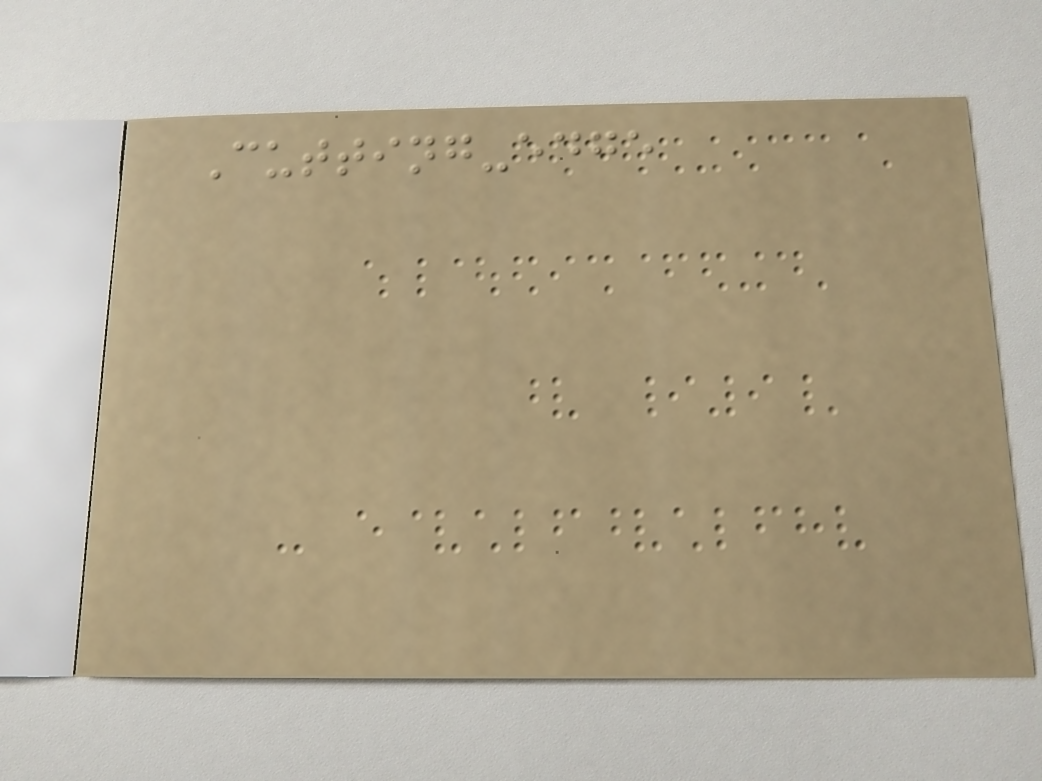Cutting-edge
